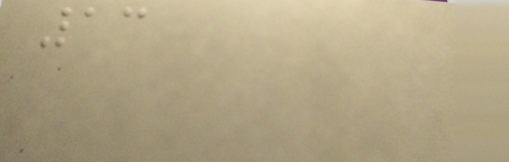13
